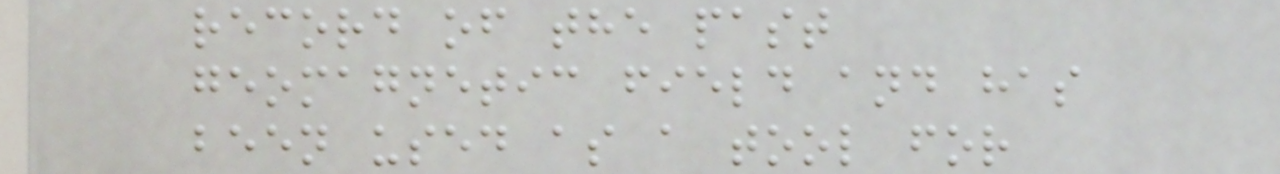record of the past
geomagnetic field and has
been used as a tool for
